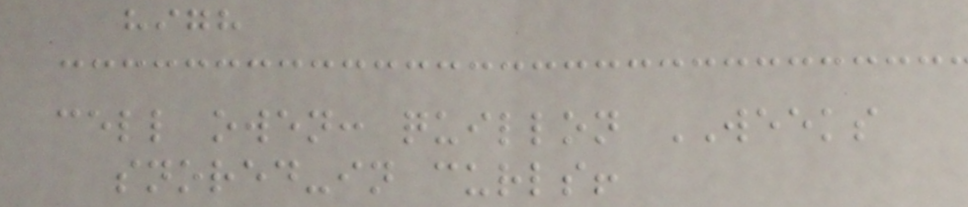high
cell owen: quillon WEEKS
snored-in curls!
